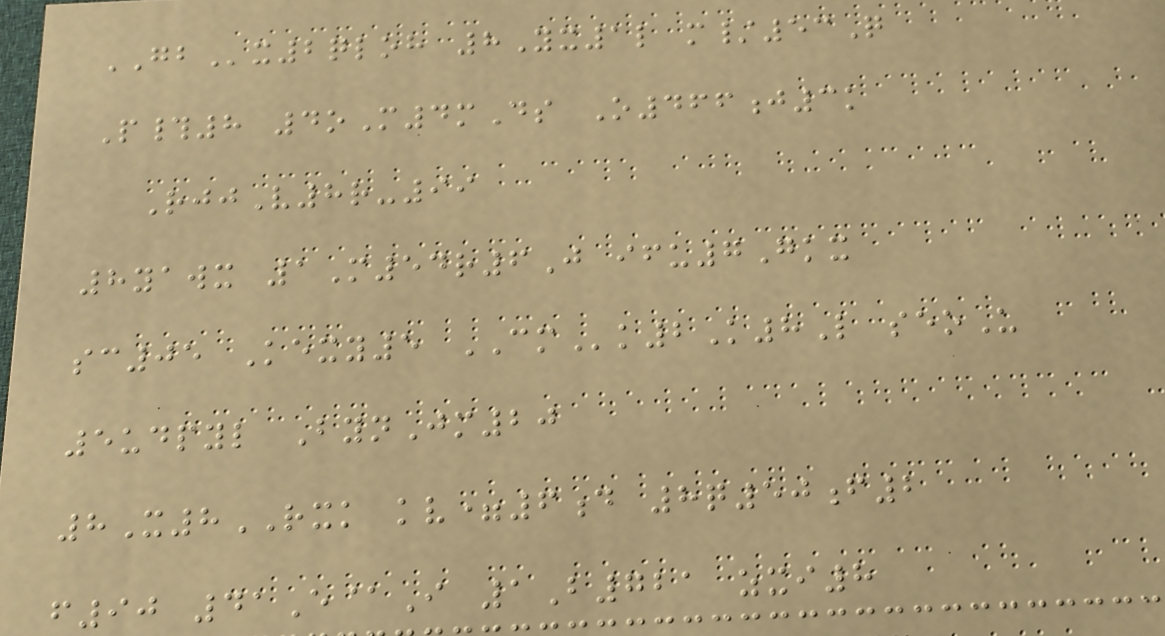GBx2qloh 8Yx1l m/53Q
P#8 4oM4mDs O466j3k
RjjV8r-99
8yawx 1M54r6J ifu7Gkx
sc05 Kexy5 CMk2K8L seoU
5udpyl BynJm20
8X8RXK kv=6d 8q50f2
f90 41E@I 1B721 zxi8
